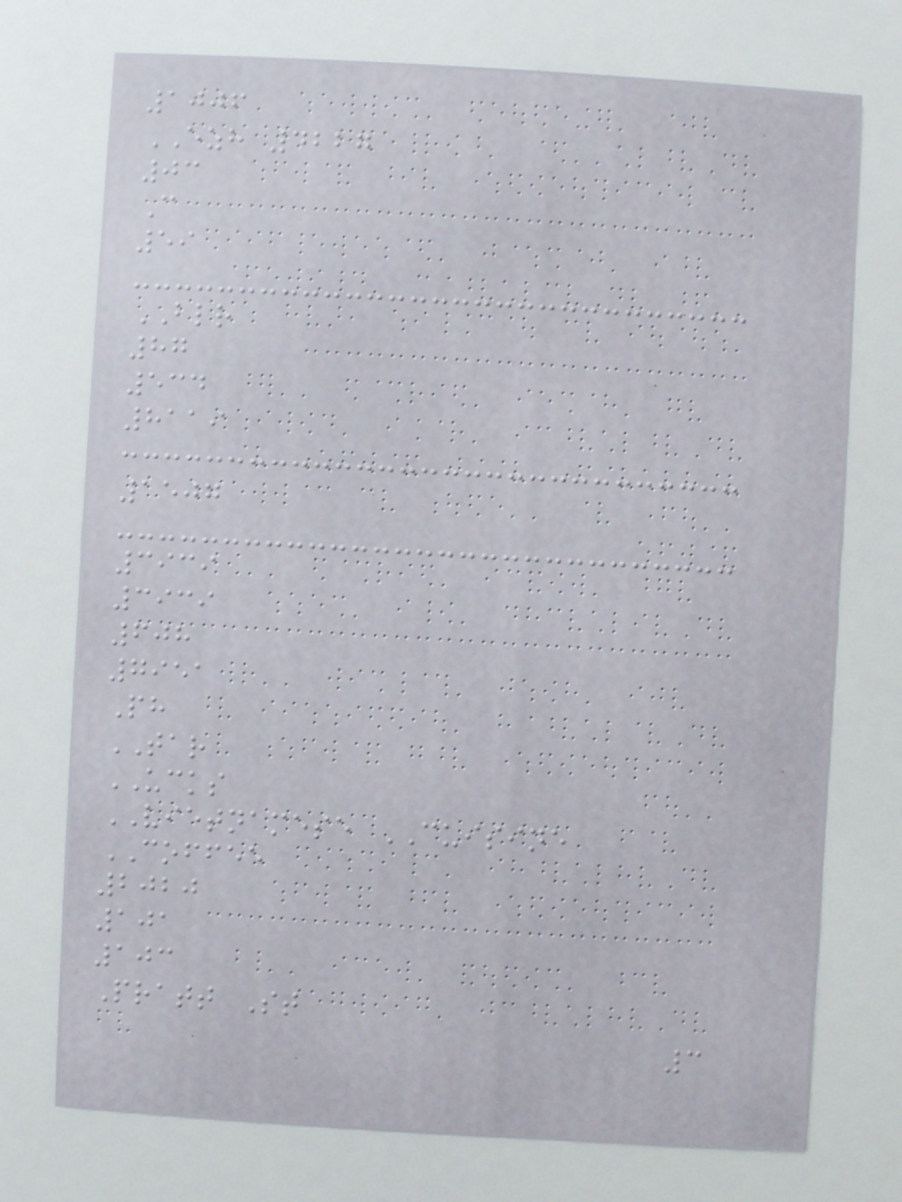1006
EZH 4227
03
C
59
BLR
87
534
8119
1507
3939
3939
608
7951
Ph
TAR
UCKS
VIETNAMESE CUISINE
COFFEE
2020
101
103
Pratt St
3
